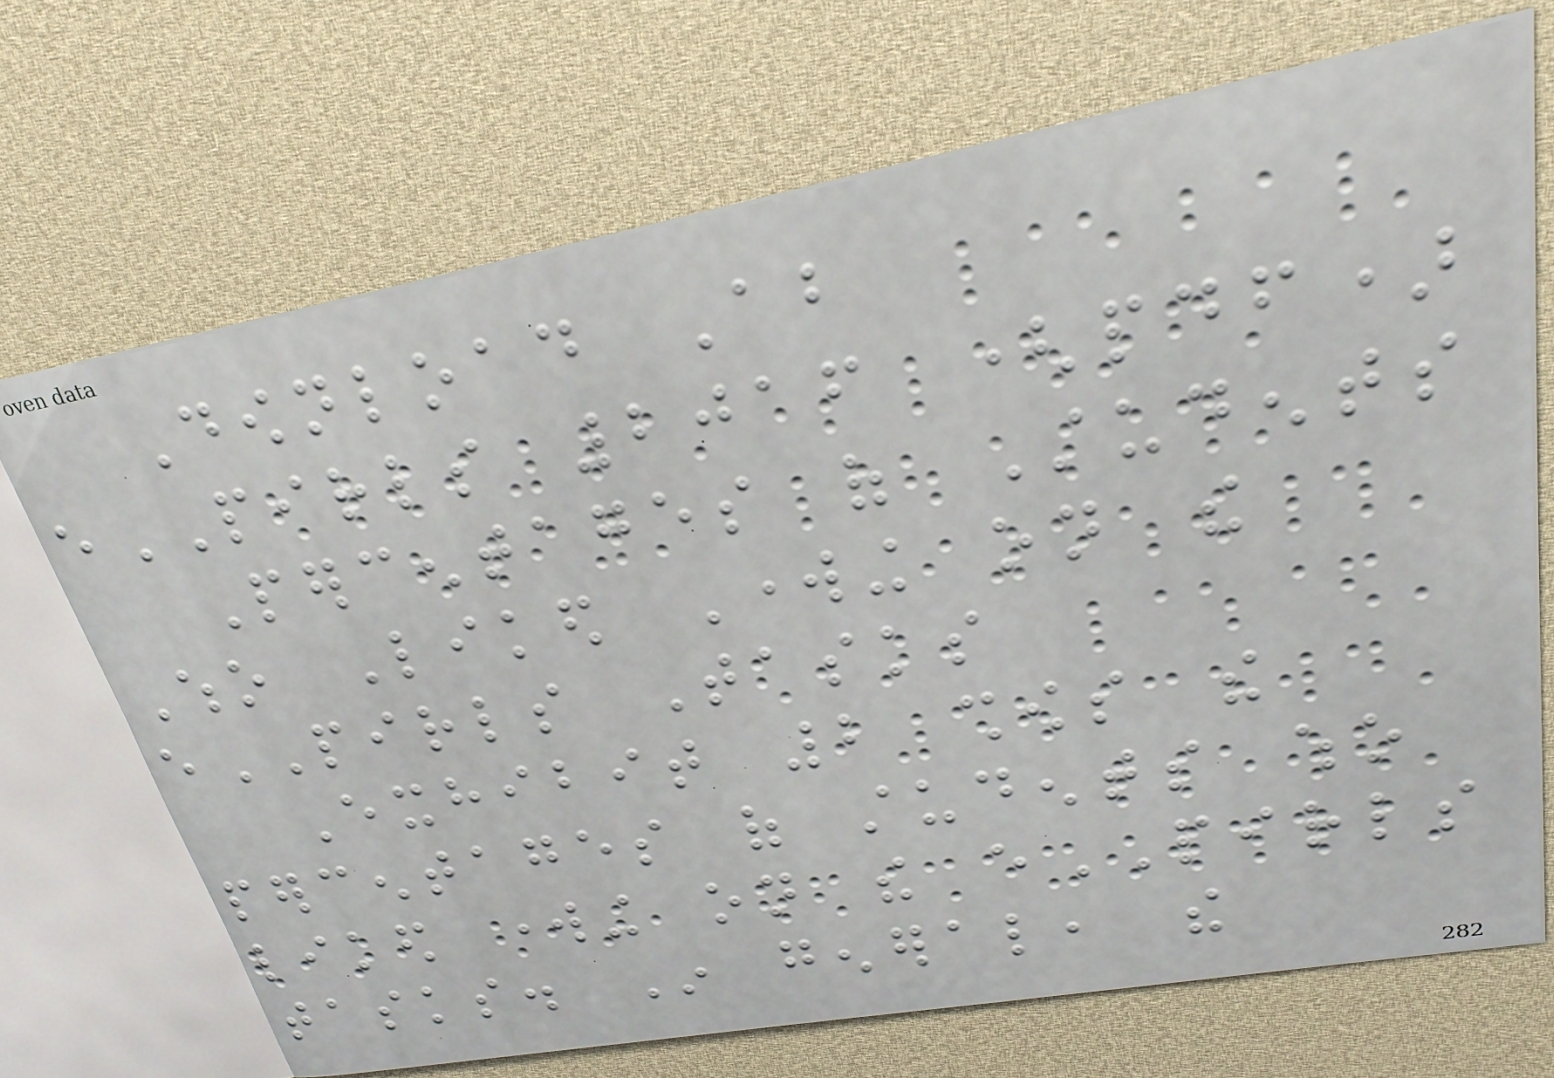Download About
ePIRLS 2016 (pdf)
Percentages of Students
Who Liked Working on the
ePIRLS Tasks
Exhibit 2 shows the
percentages of students who
liked working on the ePIRLS
tasks. In general, the
